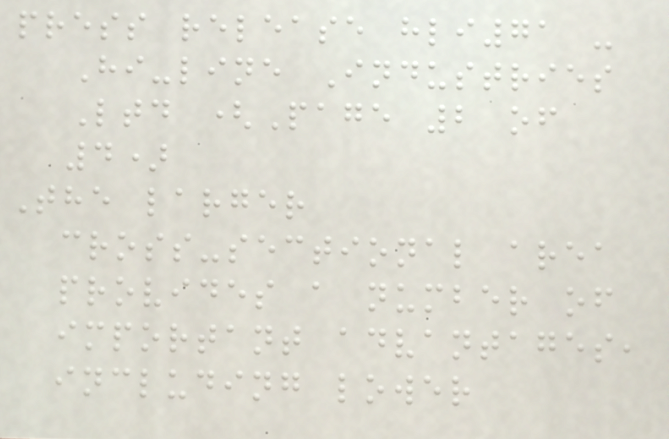press release hli71 -
Hi-line Industries
Ltd (Page 2 of
4)
The larger
cross-sectional area
provides a number of
important advantages,
including lower
